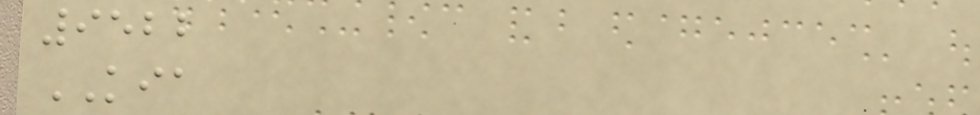9522
KIA
